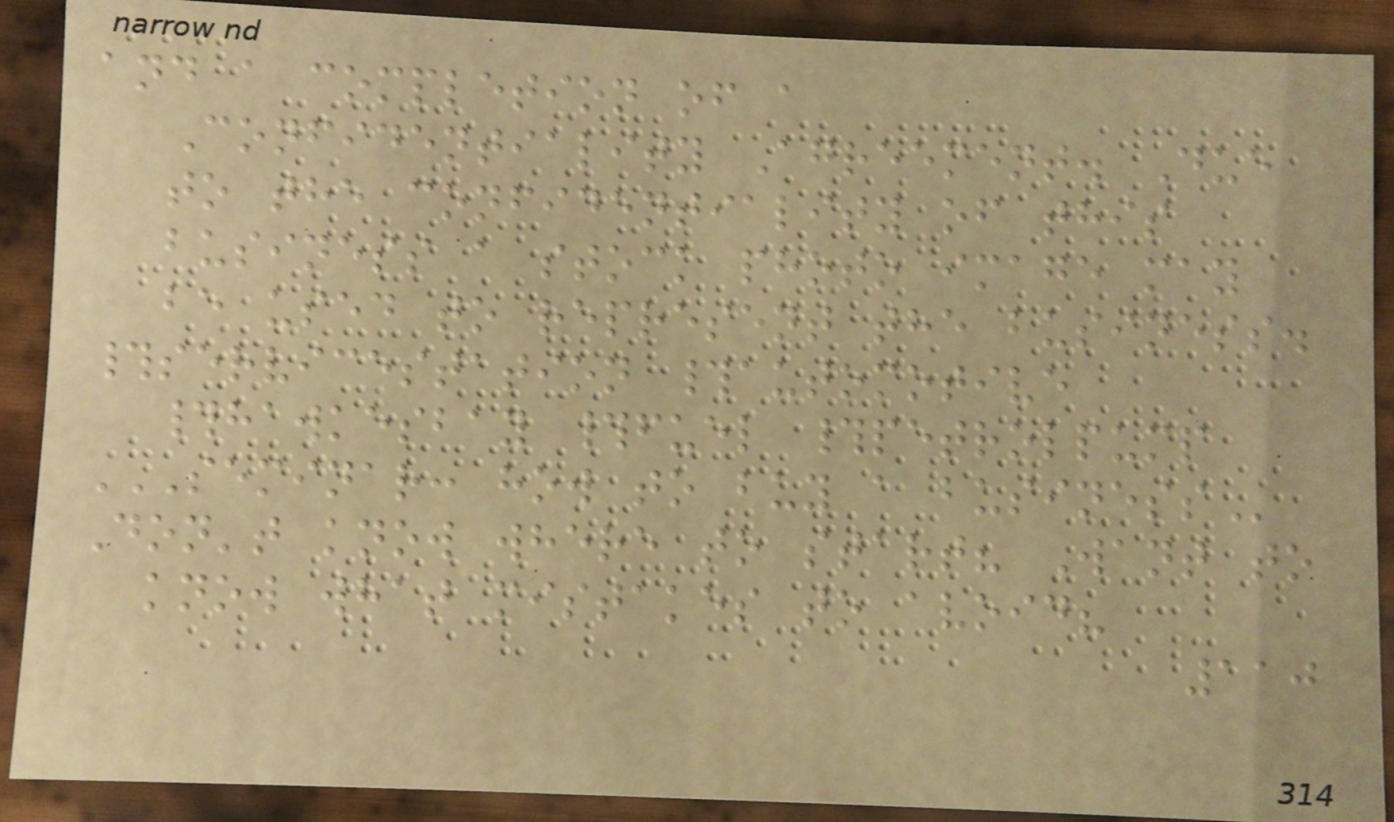and a completion of a
Confidentiality Agreement. Due
to the confidentiality of this
business a stock photo image may
be used to represent the business.
#servicestation #automotive
#hawkesbay #fuel #petrolpump
SEMINAR: HOW TO BUY A BUSINESS
Don't know where to start? Want to
know what mistakes to avoid?
110
